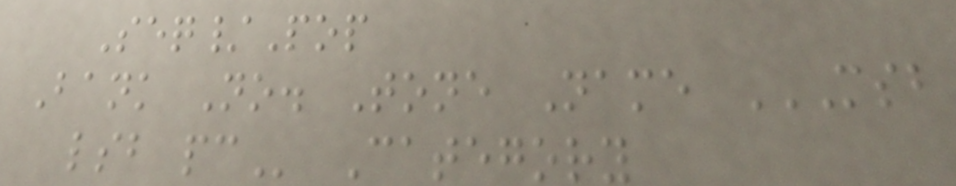Seq/Pop
Bank No. Tone Name MSB
LSB PC Category
